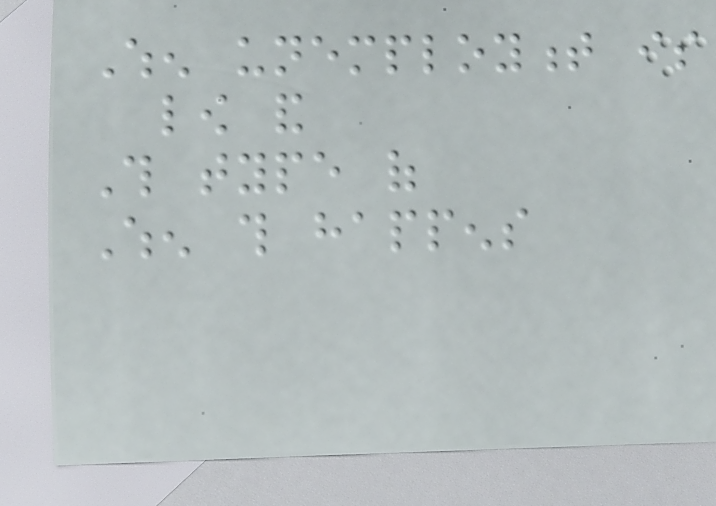When unemployment is
low and
This type of
When this happens
